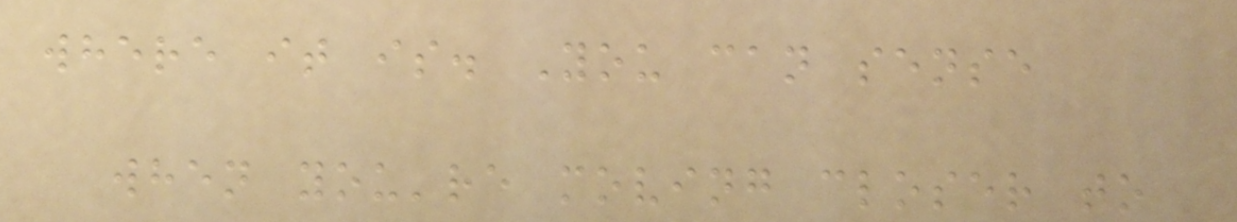where it is. You can sense
when you're moving closer to
